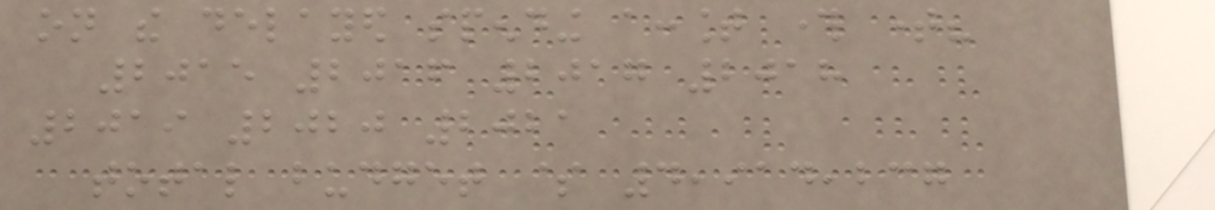on the delayed spending account through time?
2015 2016 2017 2018
2019 2020 2021
total budget $ 4,914,237
